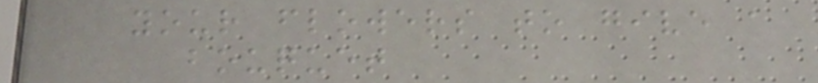your flowers to give a
bouquet
